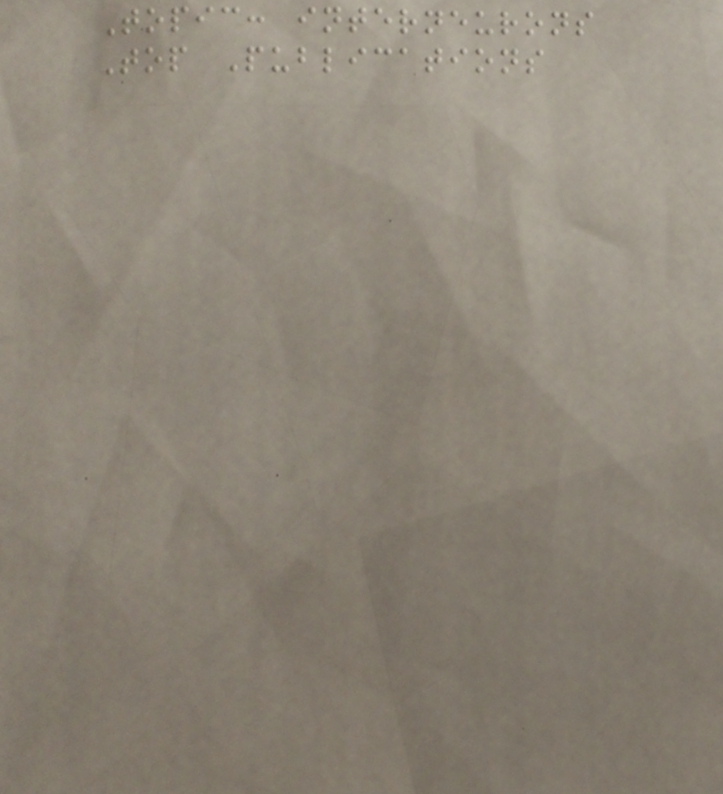Topic: interneurons
Top Publications
